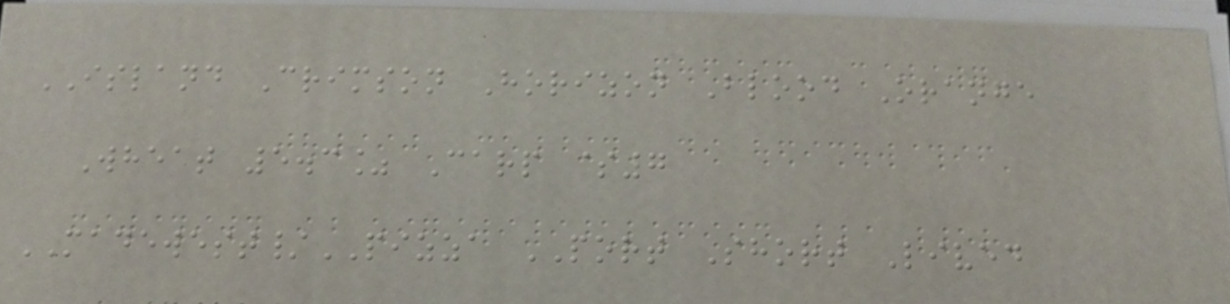ISLAND Crimson Horizon Blood Orange
Wheat 5.3% Carp $7
MADEWEST/PIZZA PORT Short Lived
